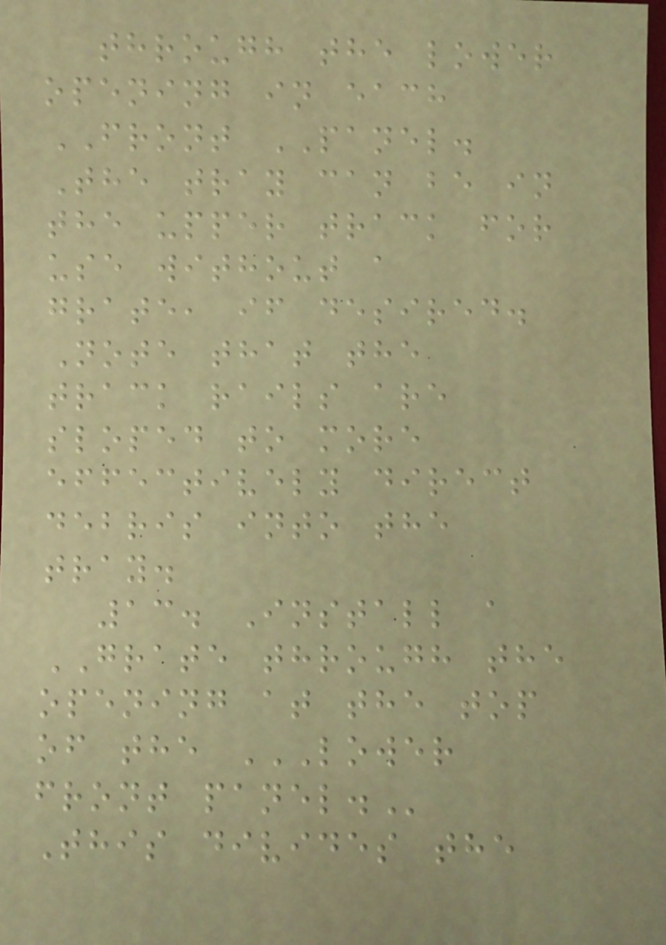through the lower
opening in each
FRONT PANEL.
The tray can be in
the upper track for
use without a
grate, if desired.
Note that the
track rails are
sloped to more
effectively direct
debris into the
tray.
13. Install a
GRATE through the
opening at the top
of the LOWER
FRONT PANEL.
This divides the
